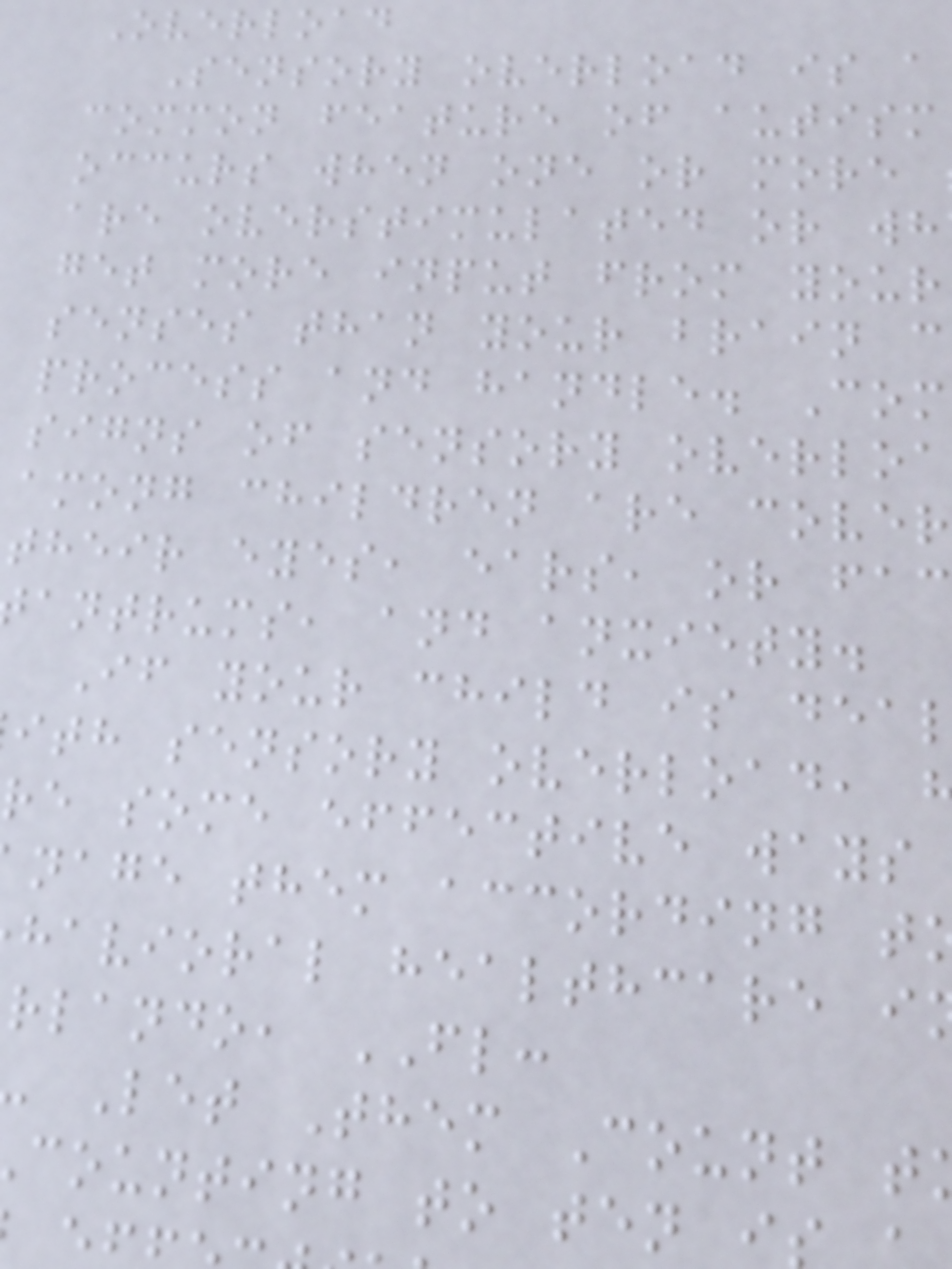Overload
Sensory overload is a
common feature of autism
occurs when one or more
are overstimulated or wh
get more input from your
senses than your brain c
process and handle. Com
signs of sensory overloa
among children are cover
their eyes, ears, or fac
antrums, and anxiety.
If your child is dea
ith sensory overload,
re some effective ways
nage them according t
havioral healthcare i
rlando, FL:
Let Them Count t
counting to ten i
